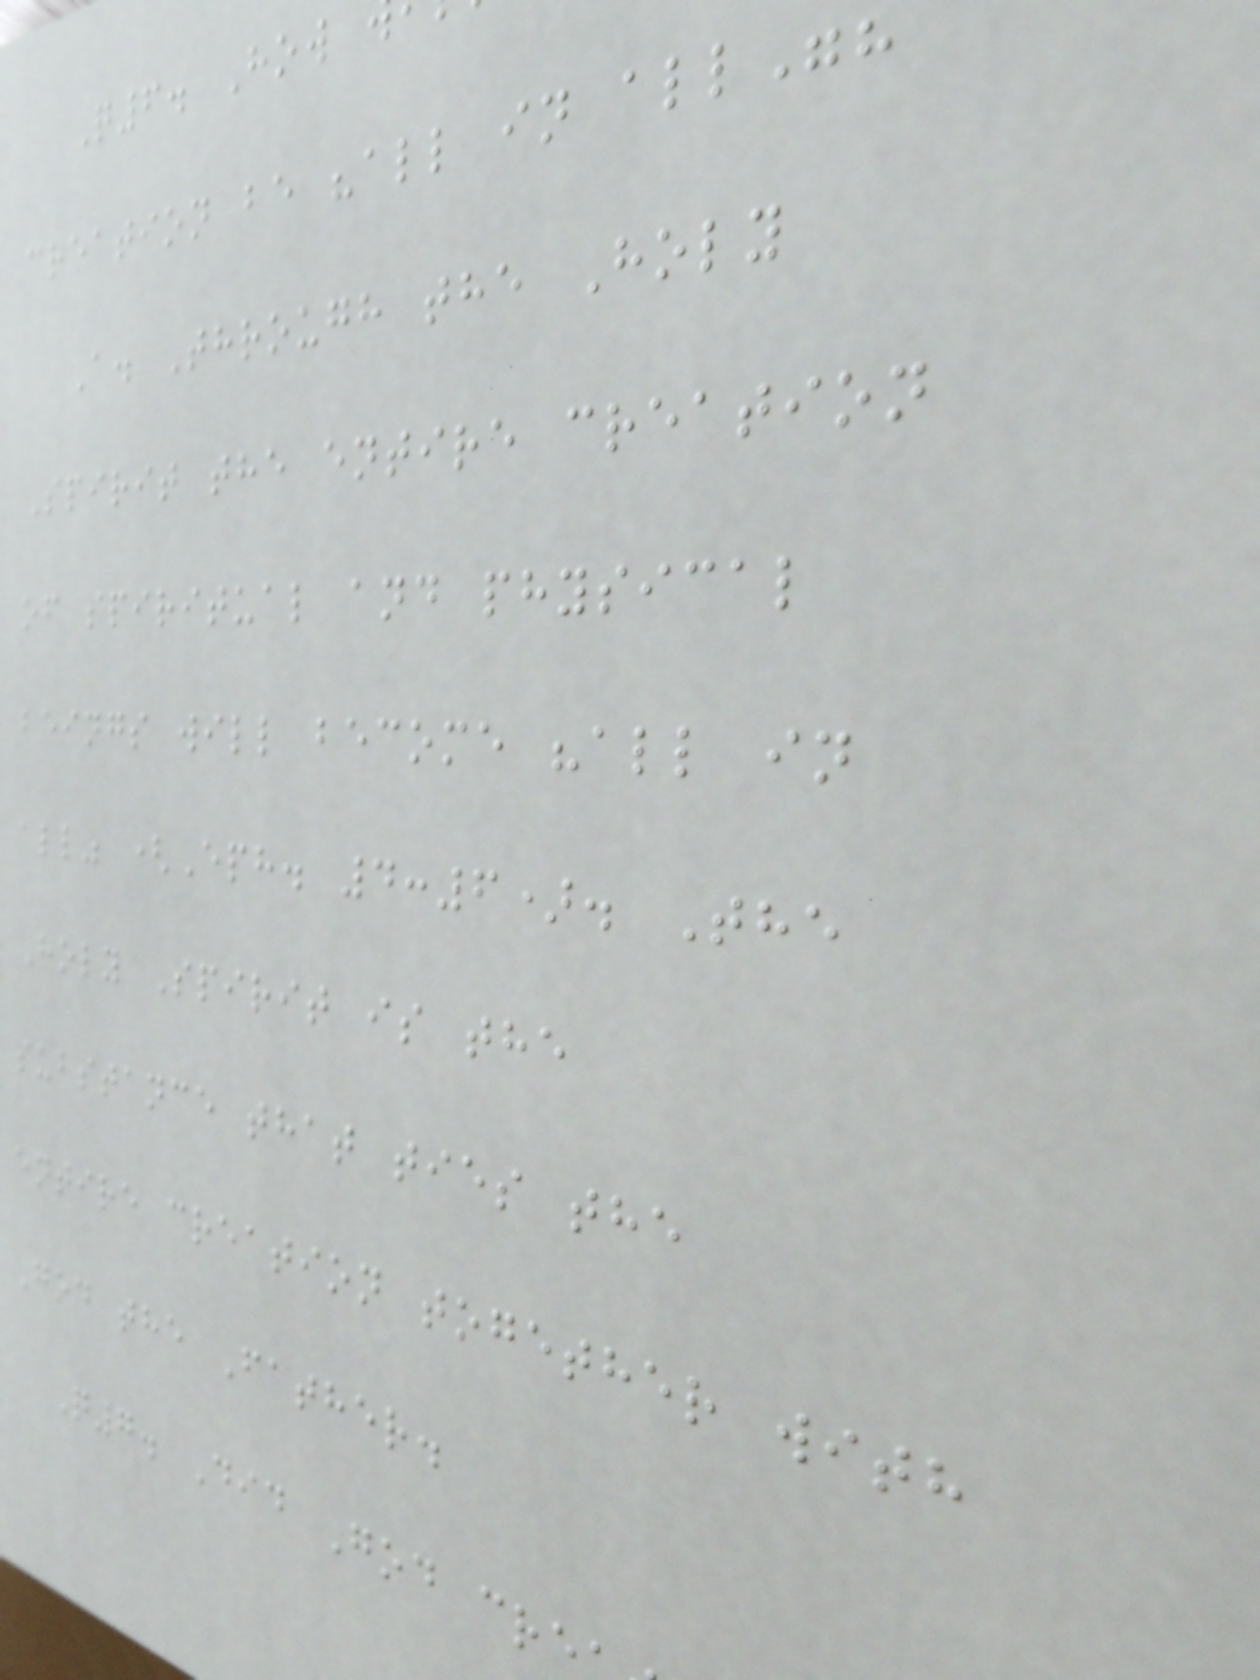Q6. How
creation be "all in all
A. Through the Holy
Spirit the entire creation
of spiritual and physical
beings will become "all in
all" (Eph. 4:6). The
Holy Spirit is the
substance that ties the
entire creation together with
God the Father.
Q7. Did God cre
